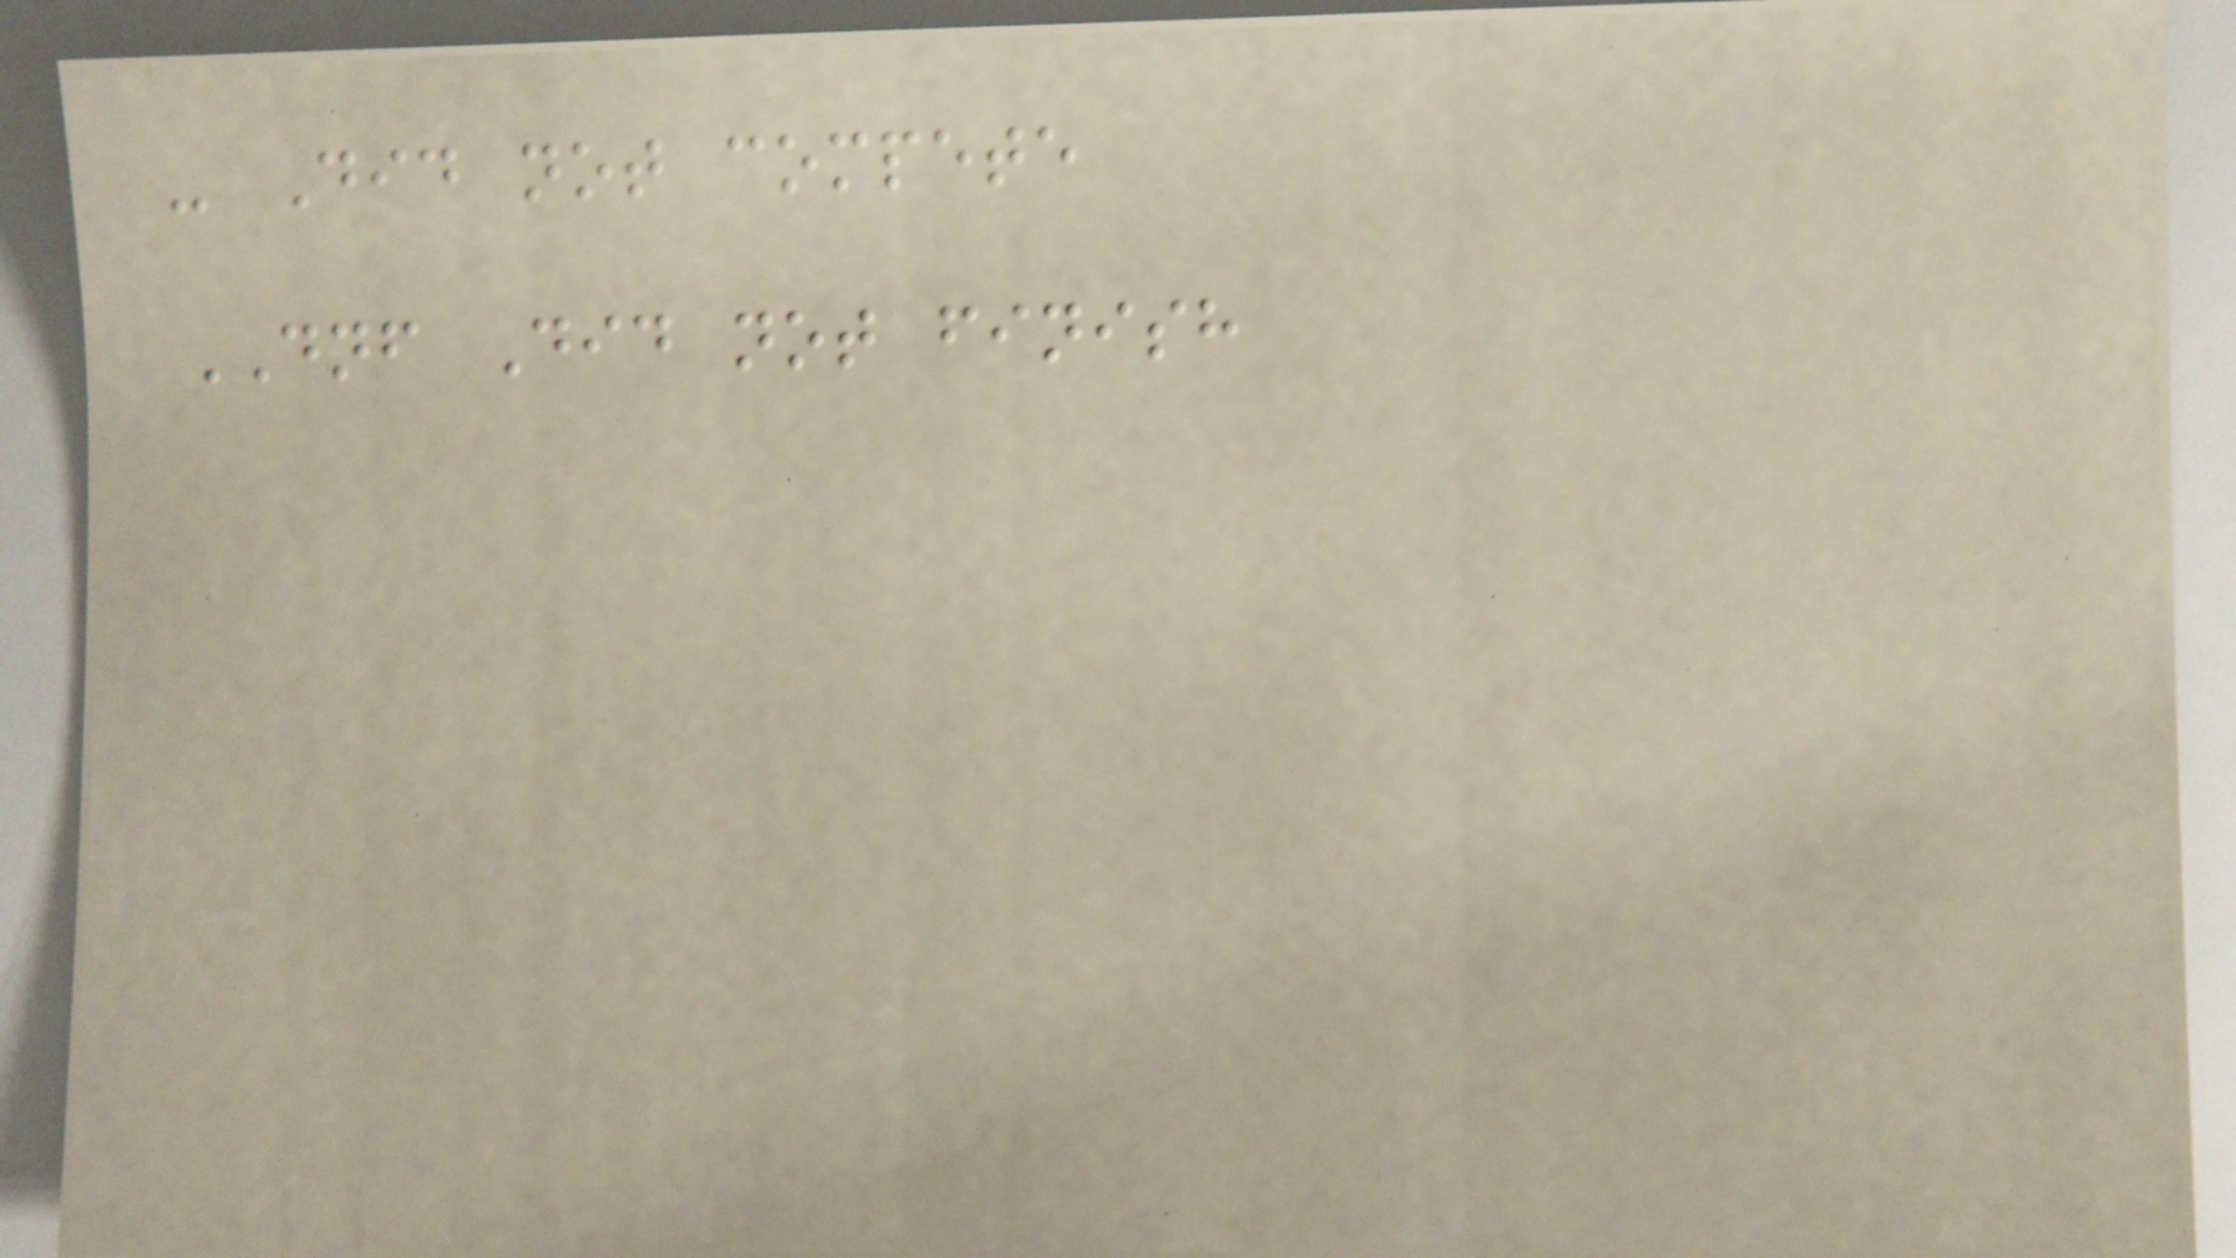- Did not compete
DNF Did not finish
